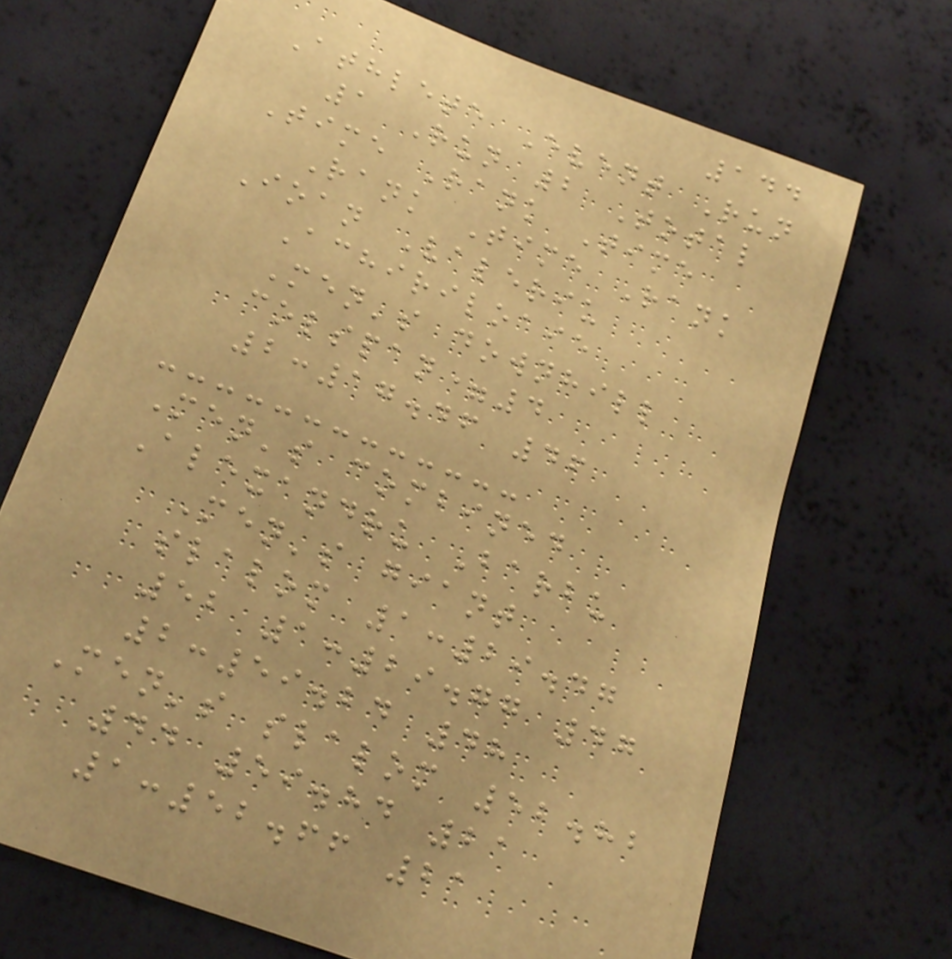144
Athlete Event Run
1 Run 2 Total
Time Rank Time
Rank Time Rank
Ioan Valeriu
Achiriloaie
Men's downhill
colspan=4
2:17.46 46
Men's combined
Alexandru Barbu
Men's giant
slalom 1:29.47
52 1:29.77 47
2:59.24 48
Men's slalom 52.82
44 59.84 21
1:52.66 21
